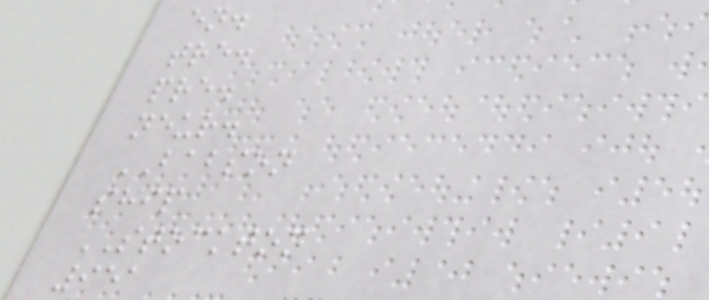en.
tre.
pre.
neur.
BABSON
ship
STOCKTON
951
